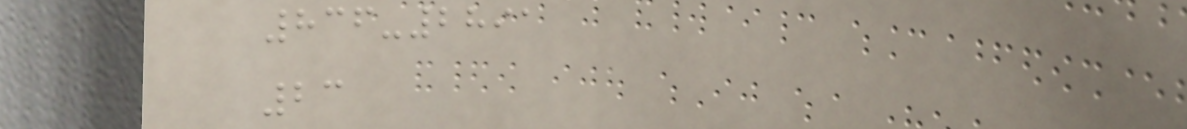836-2891
23
